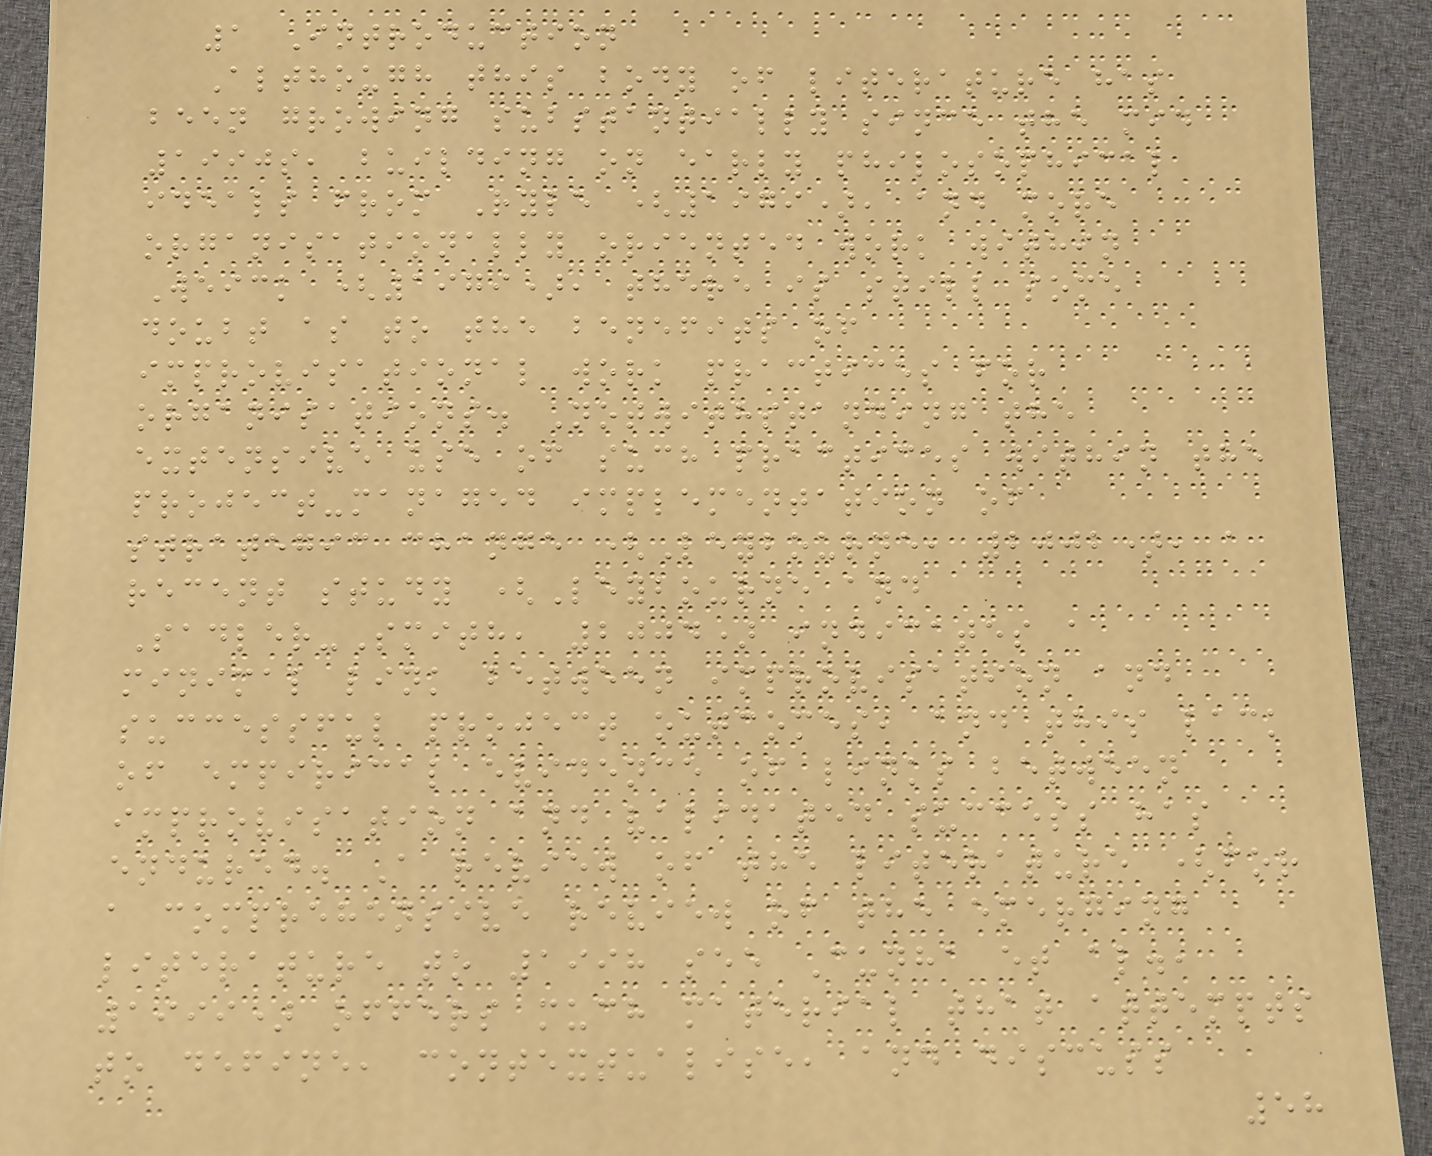1 Introduction
Although this body of literature has
been growing substantially since the mid
1990s, building on early philosophical
ideals from Ryle (1979), and more
organisationally oriented work within
Weick (1979), there is still some
doubt as to the benefits of
improvisational work practices for
organisations. Notwithstanding the
extensive use of such practices within the
project-managed implementation of
strategic change (Leybourne, 2002), a
recent study (Leybourne and
Sadler-Smith, 2004) indicates a
minimal link between improvisation and
successful project outcomes, and this lack
of empirical evidence of links between
improvisation and validated success has
endured. A review of the literature (for
a comprehensive review of the emerging
literature to 1998 see Cunha et al.,
1999) offers much material that attempts
to define, contextualise, and discuss
58
